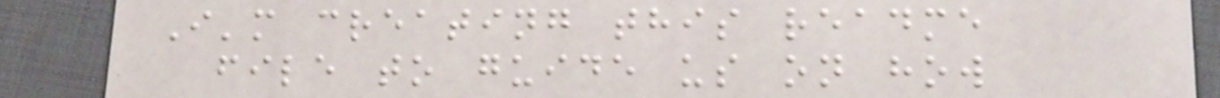I'm creating this readme
file to guide us on how
